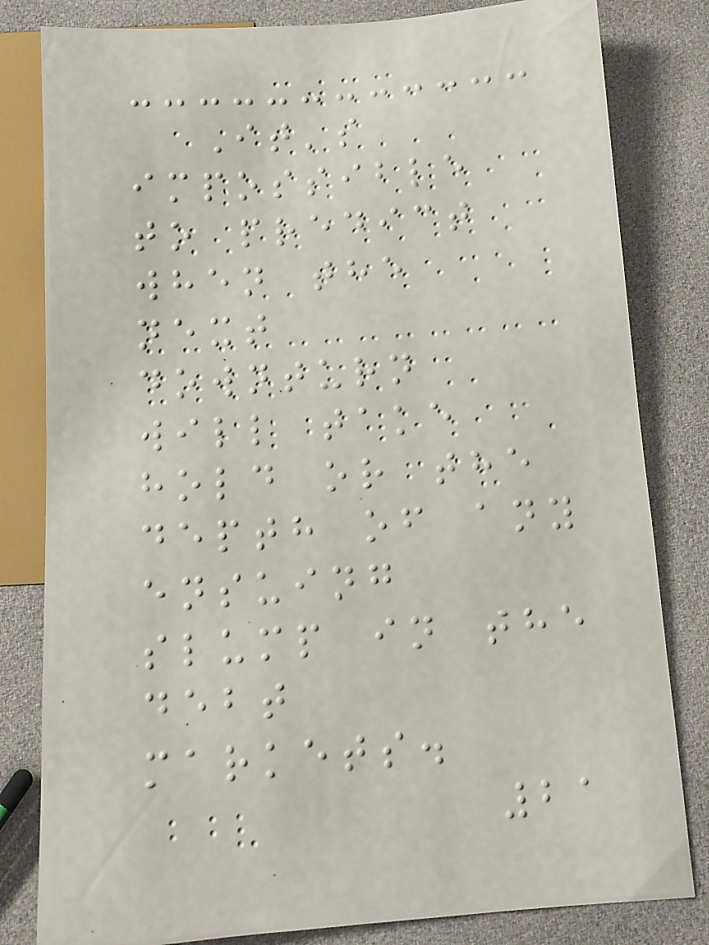It's
impossible
to predict
when the
next
downturn
will take
hold or the
depth of any
ensuing
slump in the
debt
markets.
21
